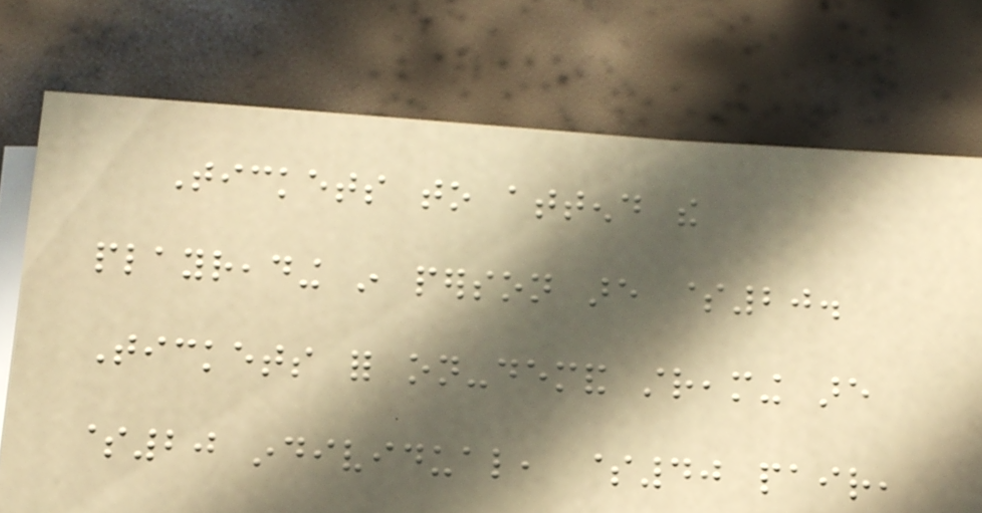Tickets to attend the
playreading in person are $20.
Tickets for on-demand streaming are
$20 individual, $40 pair,
